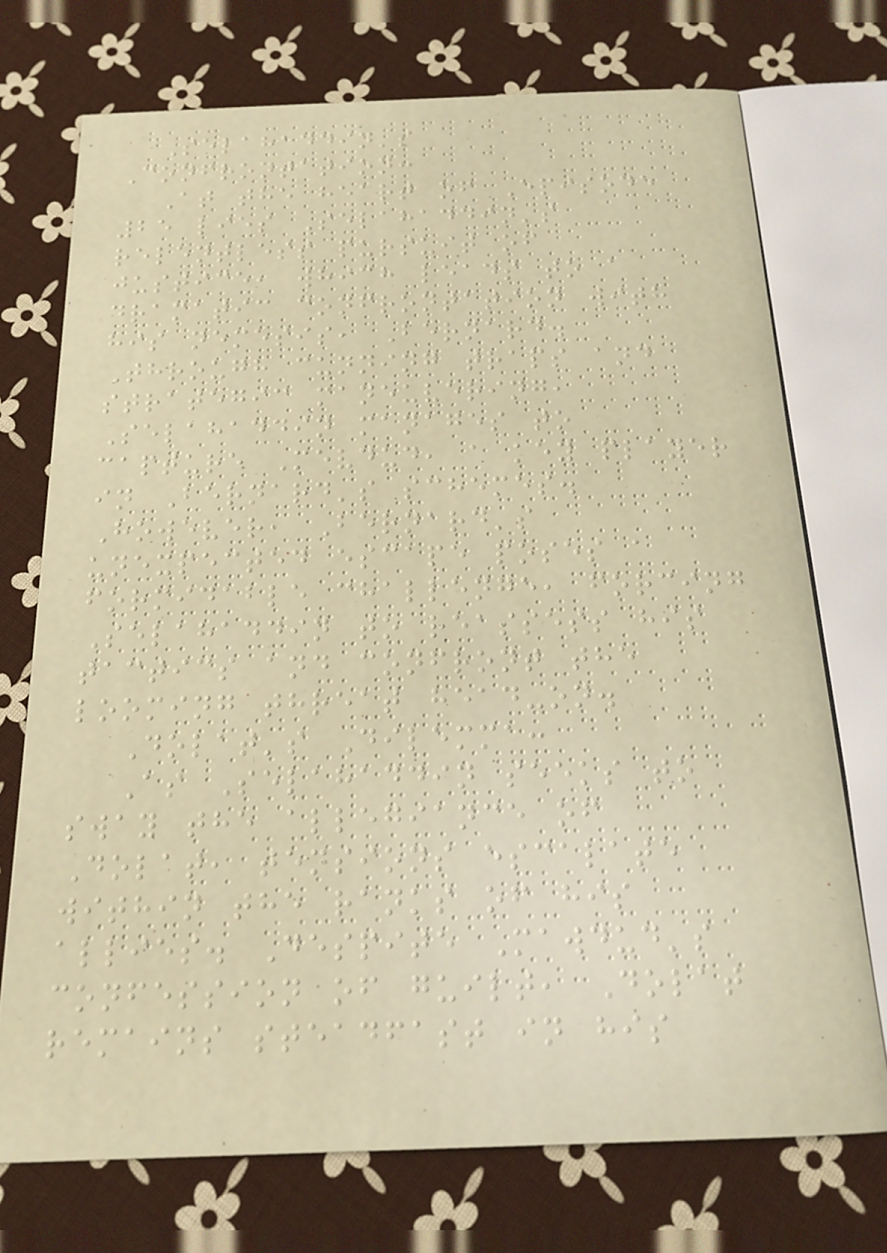Selahaddin's
Confrontation:
At the heart of Episode
25 lies Selahaddin's
relentless pursuit of
justice, which leads to a
dramatic confrontation with
his nemesis, Bernard.
Through cunning traps and
strategic maneuvering,
Selahaddin manages to
capture Mevdud, a key player
in Bernard's schemes.
However, Bernard's
unexpected escape poses a
formidable challenge, forcing
Selahaddin to reassess his
tactics and confront the
looming threat head-on.
Dolat's Dilemma:
As Selahaddin seeks to
sway the allegiance of
Dolat, tensions escalate
within the ranks of his
allies. Despite Mawdud's
confession of guilt, Dolat
remains steadfast in his
